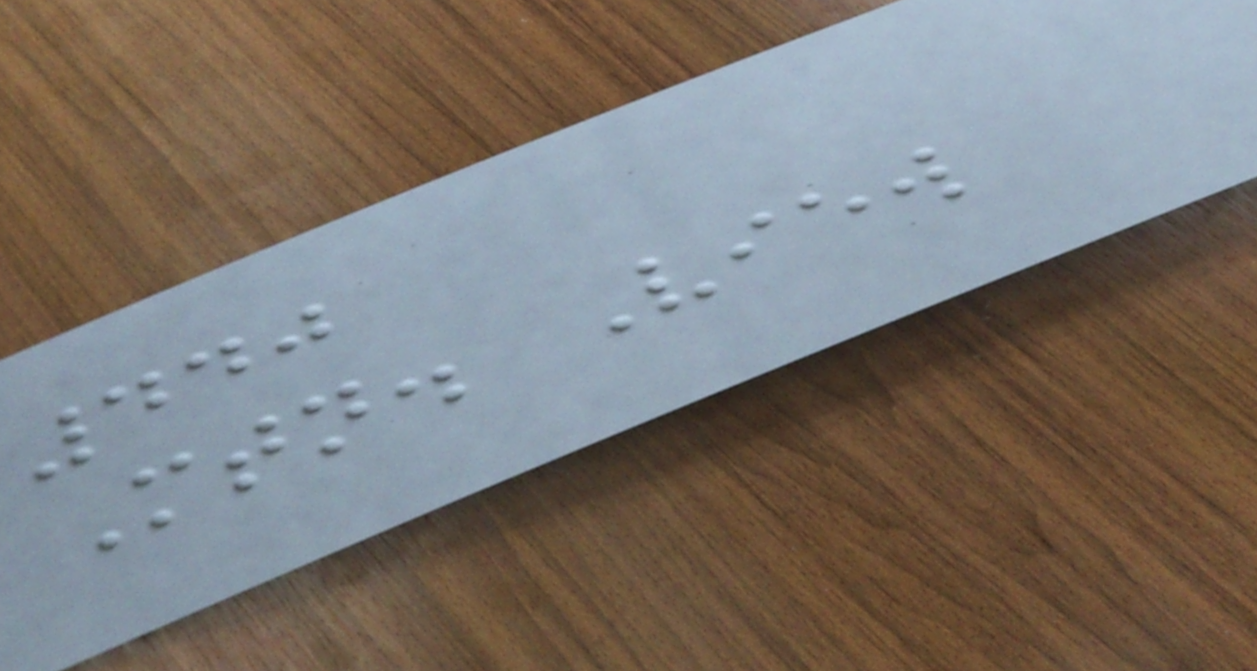440
Mtn. View
